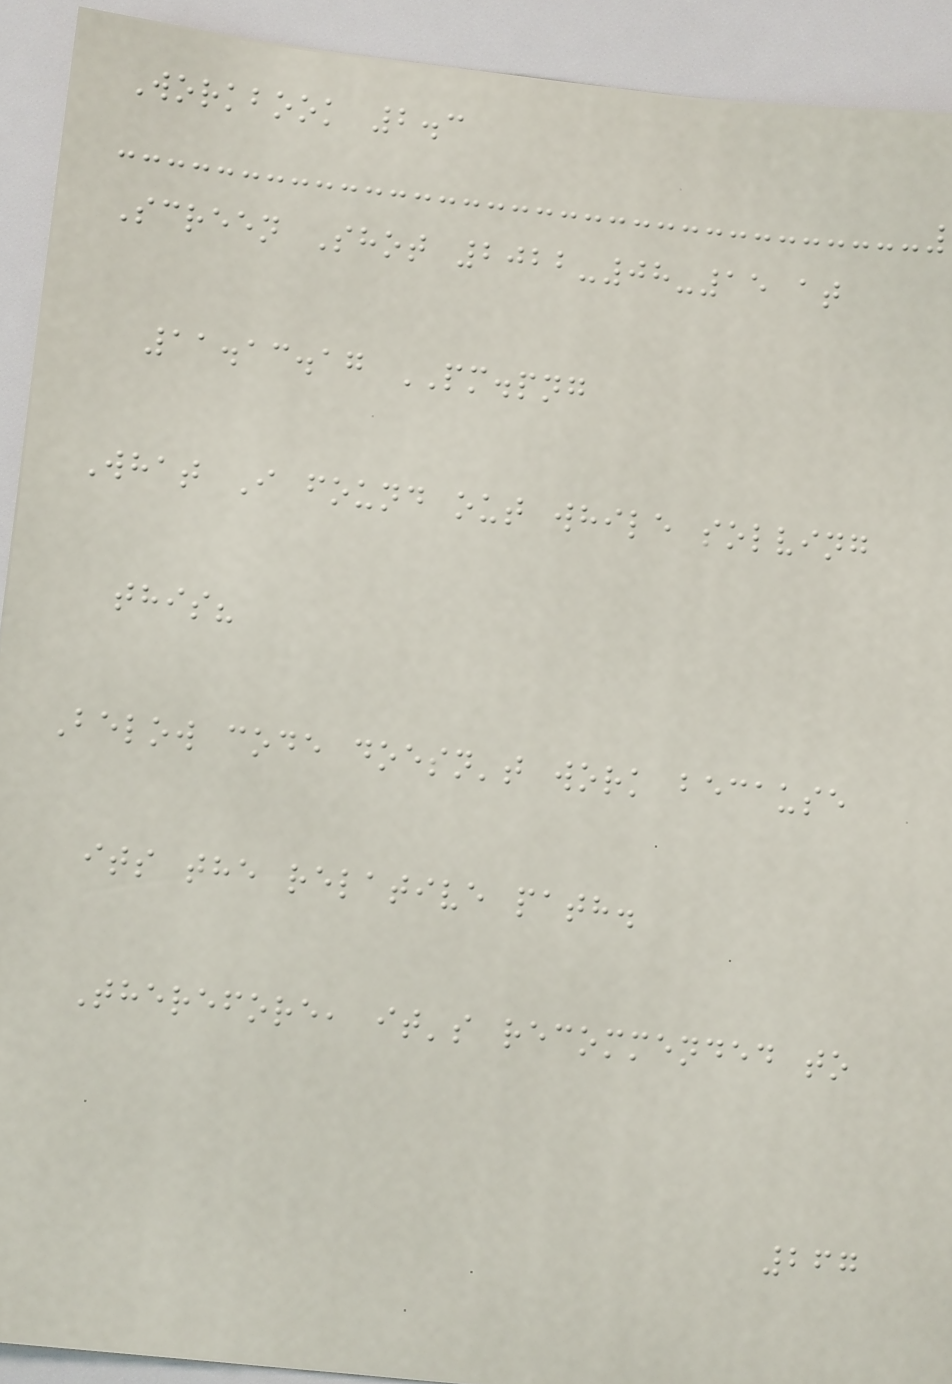Workbook 2.3
Screen Shot 2022-08-15 at
11.13.17 PM.png
What I found out while solving
this?
Below code doesn't work because
its the relative path.
Therefore, it's recommended to
267
